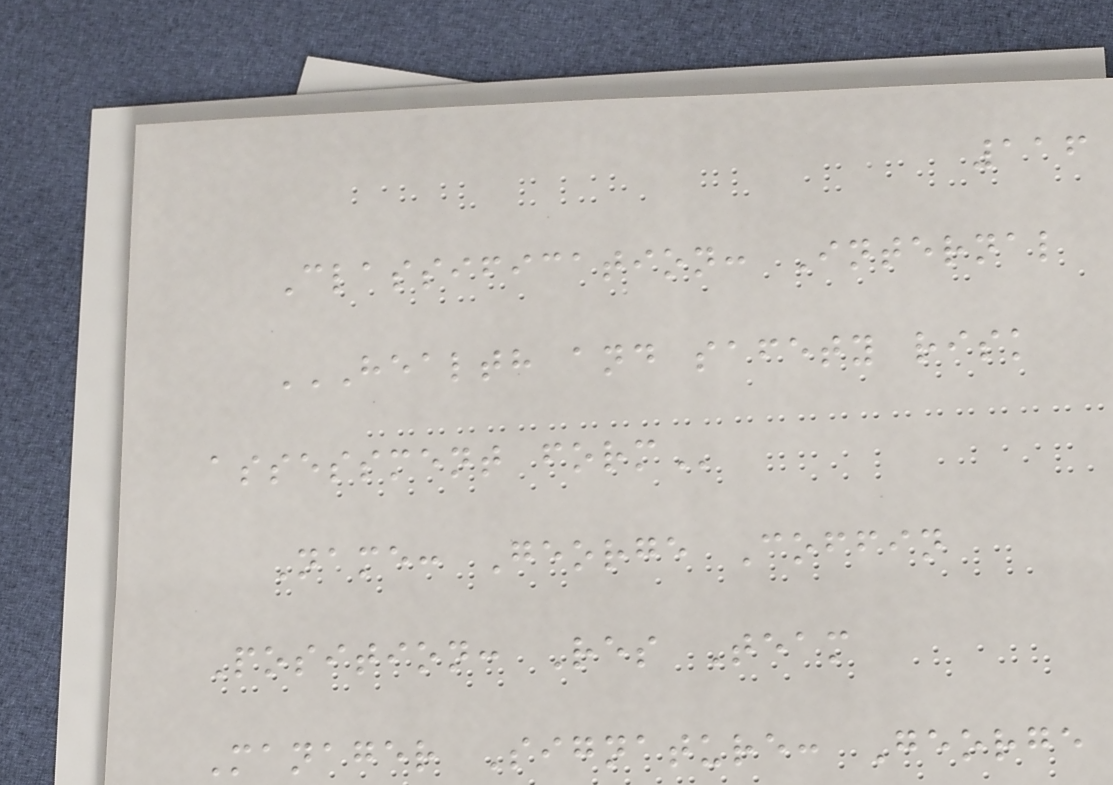116
Classification: Internal
HEALTH AND SAFETY RISK
ASSESSMENT FORM
Name: George Coffin
Position: Res Team
Manager Signature: George
